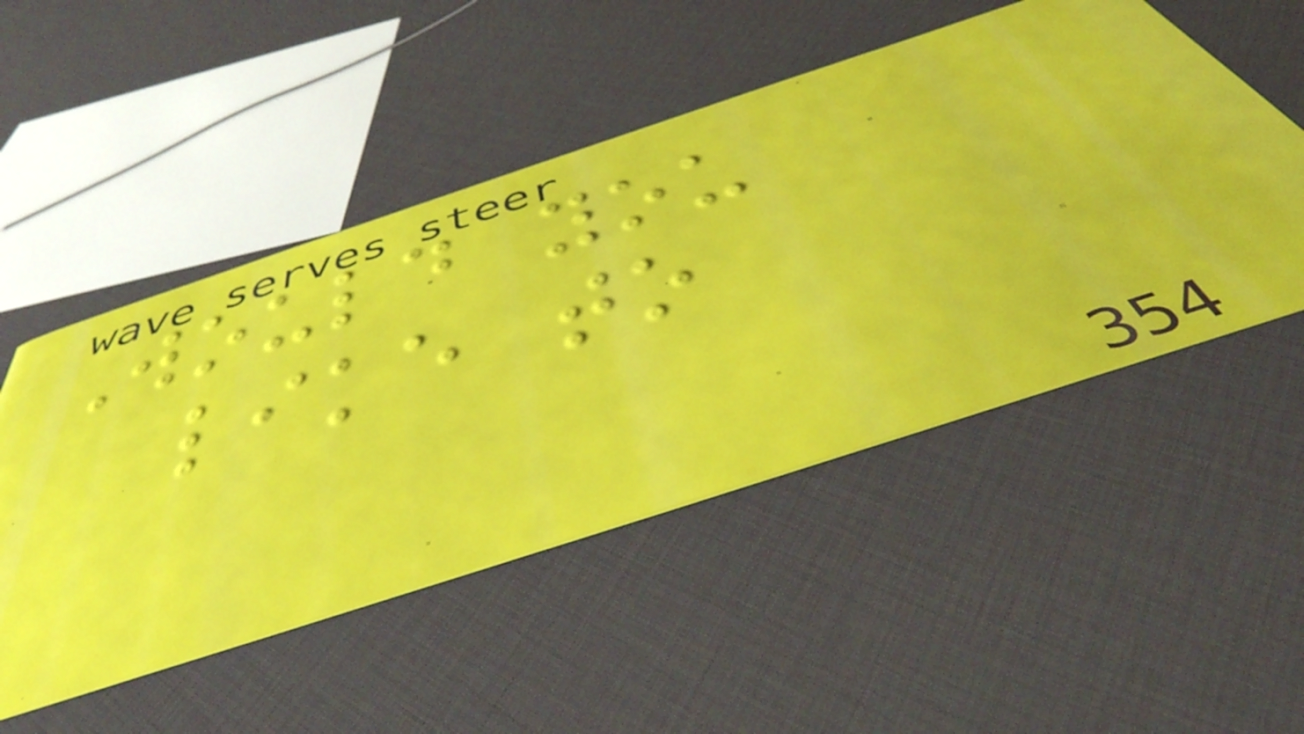Would you
like to
